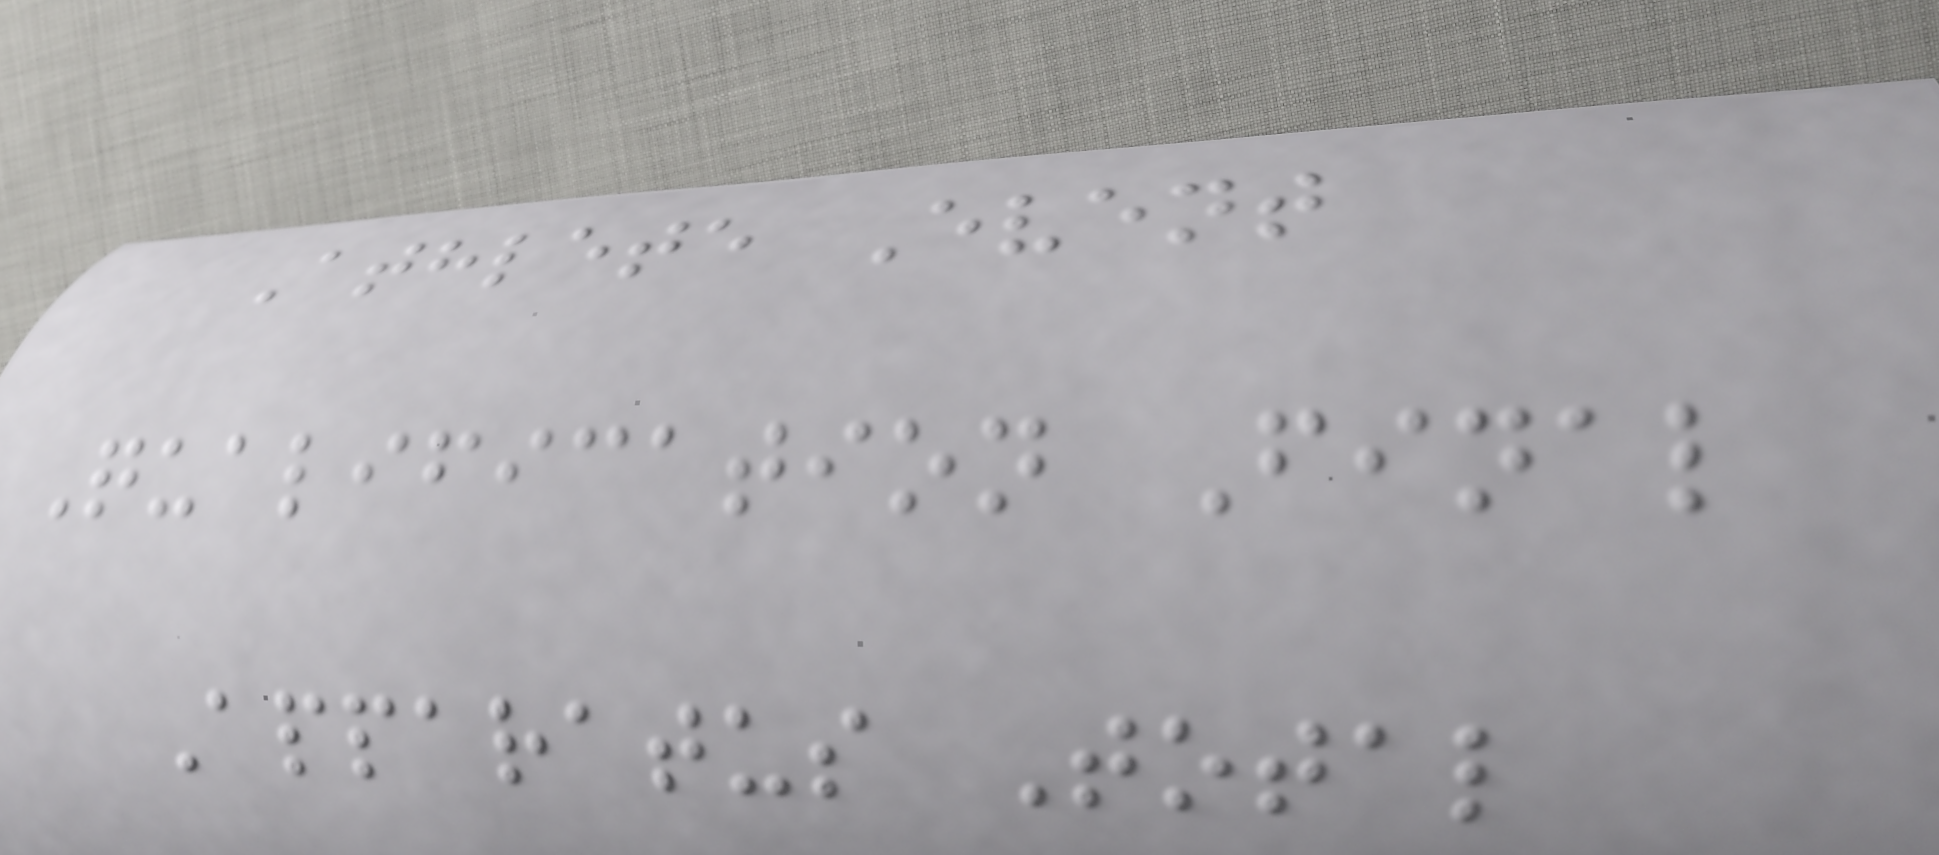Athlete Event
Qualification Final
Apparatus Total
